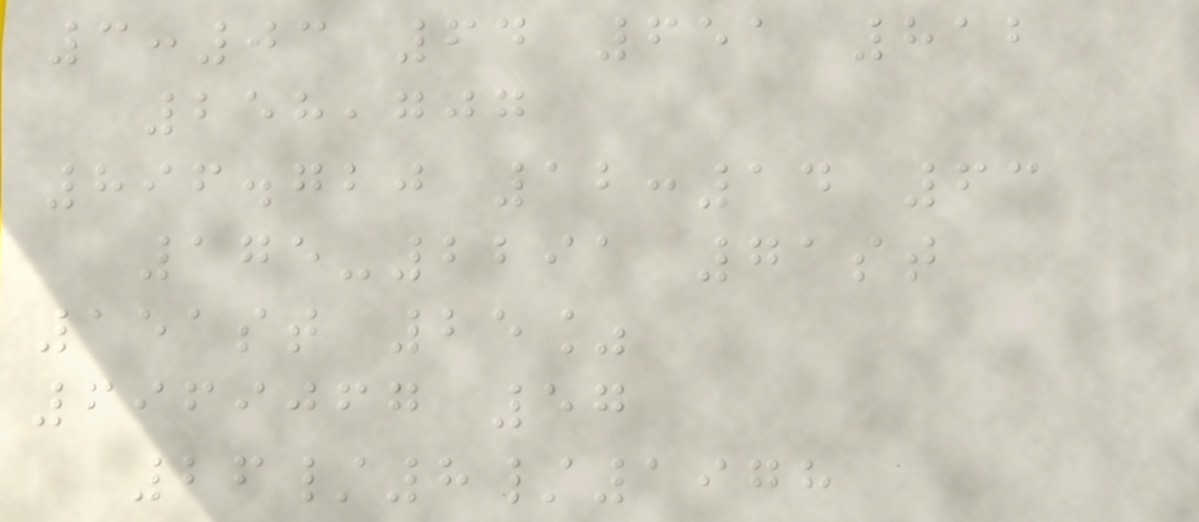3:03 64 651 812
258,707
896.720 12:14 63
175-2291 71st
151st 25%
6969067 57
26/8/1978
